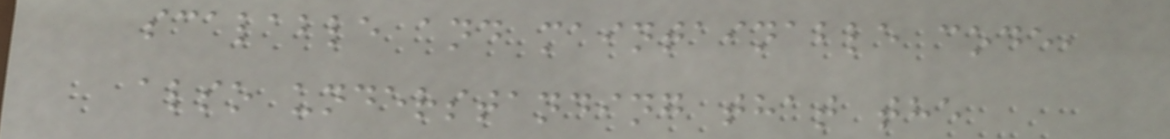scalable and maintainable code,
also understanding that the
